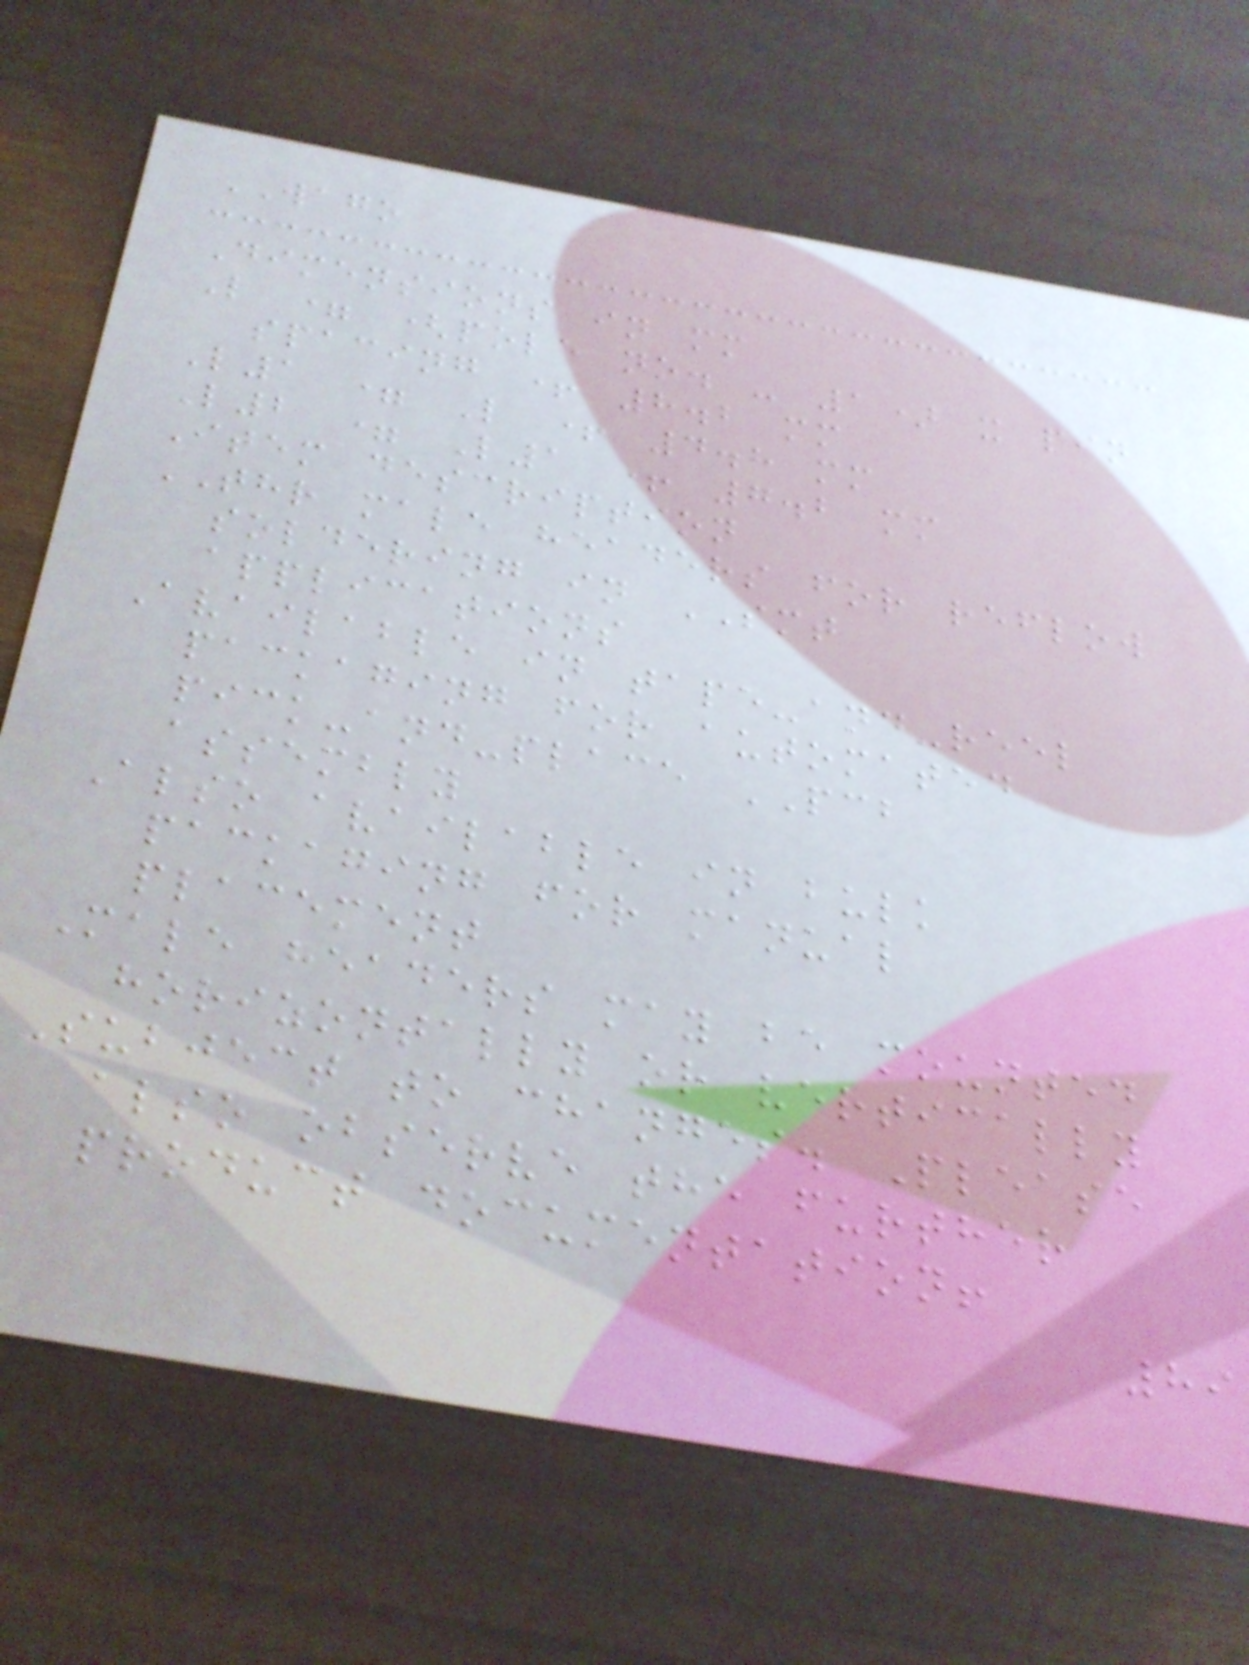WAGO
Dimensions in mm
L = (pole no. - 1) x pin
spacing + 8.2 mm
L1 = L + 4.8 mm
L2 = L1 + 7.2 mm
Item description
THR male headers for reflow
soldering in SMT
applications
Available in tape-and-reel
packaging for automated
pick-and-place PCB
assembly
Also available in bulk
packaging for manual
placement
Male headers may be mounted
horizontally or vertically
Subject to changes. Please
also observe the further
product documentation!
89
